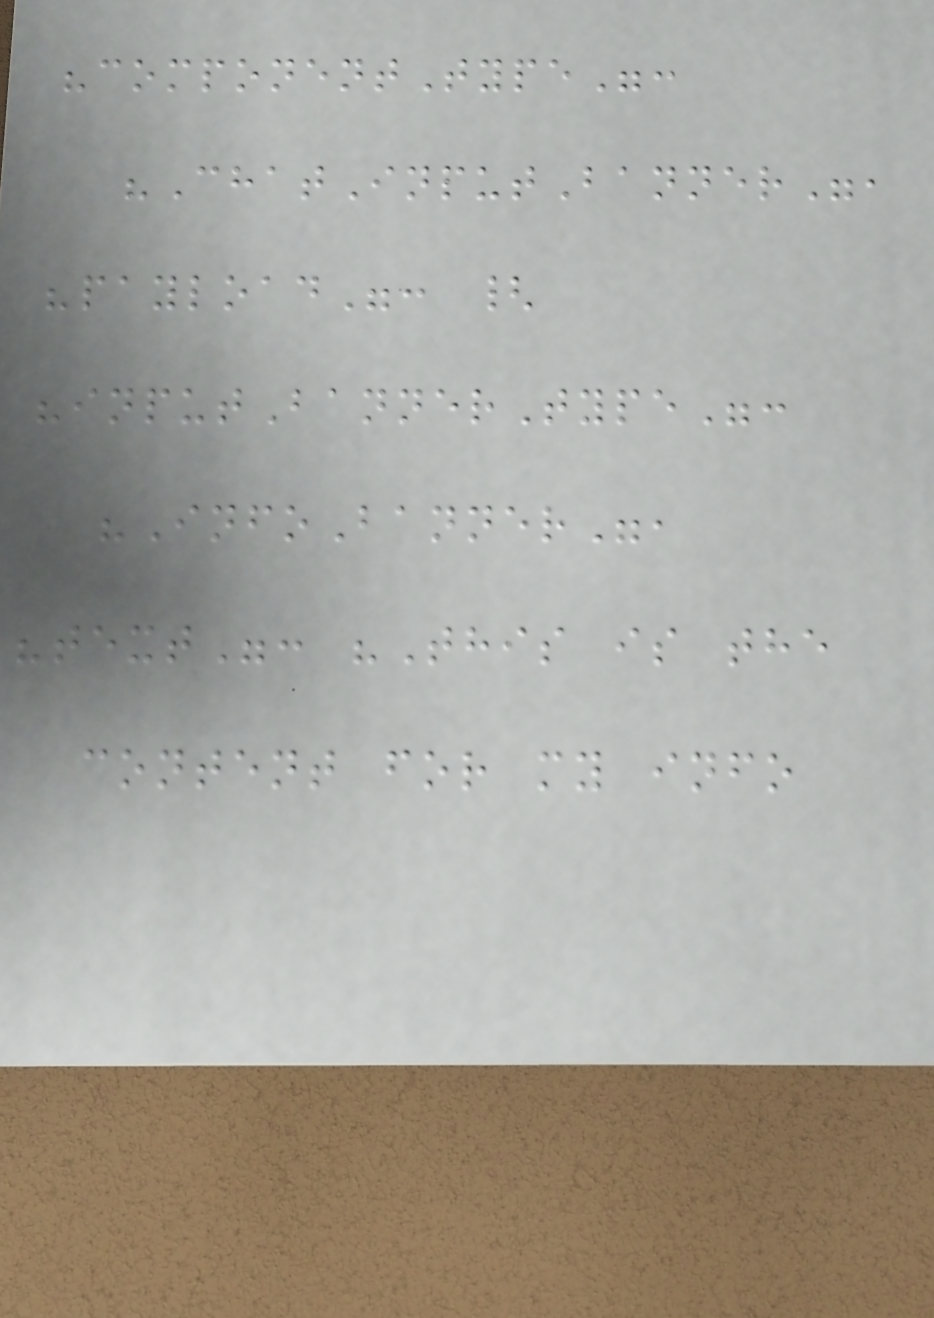"componentType":
"ChatInputBanner",
"payload": {
"inputBannerType":
"InfoBanner",
"text": "This is the
content for my info
